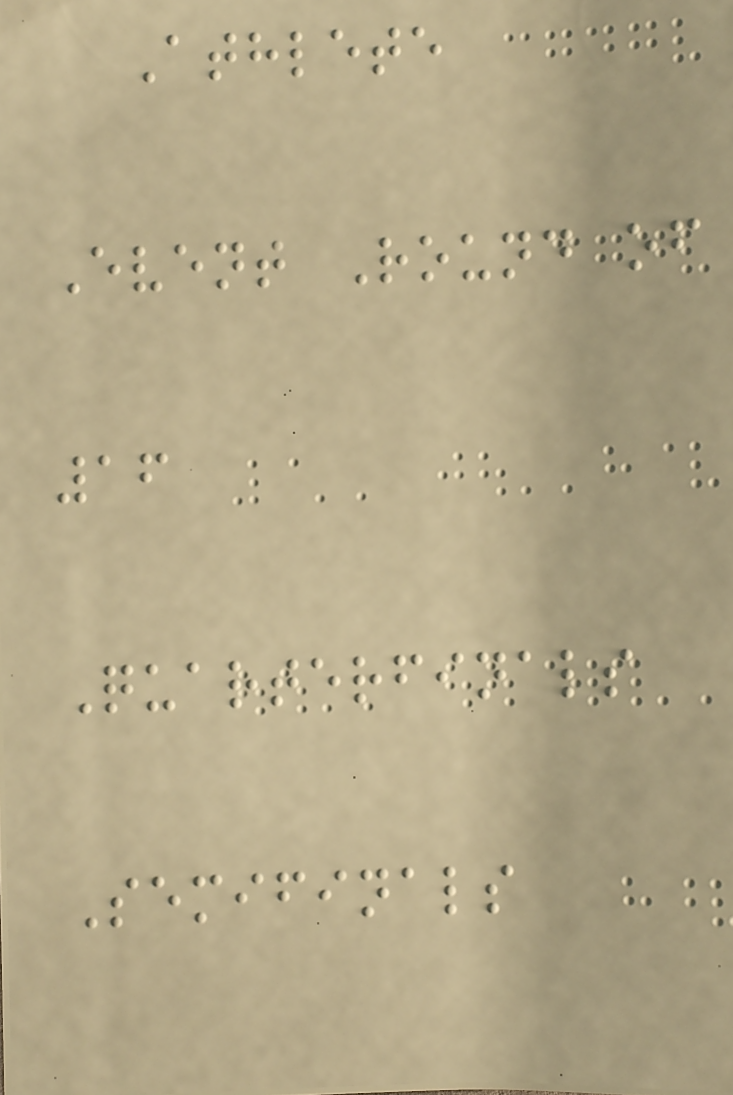Athlete
Event Round of
16
Quarterfinals
Semifinals
